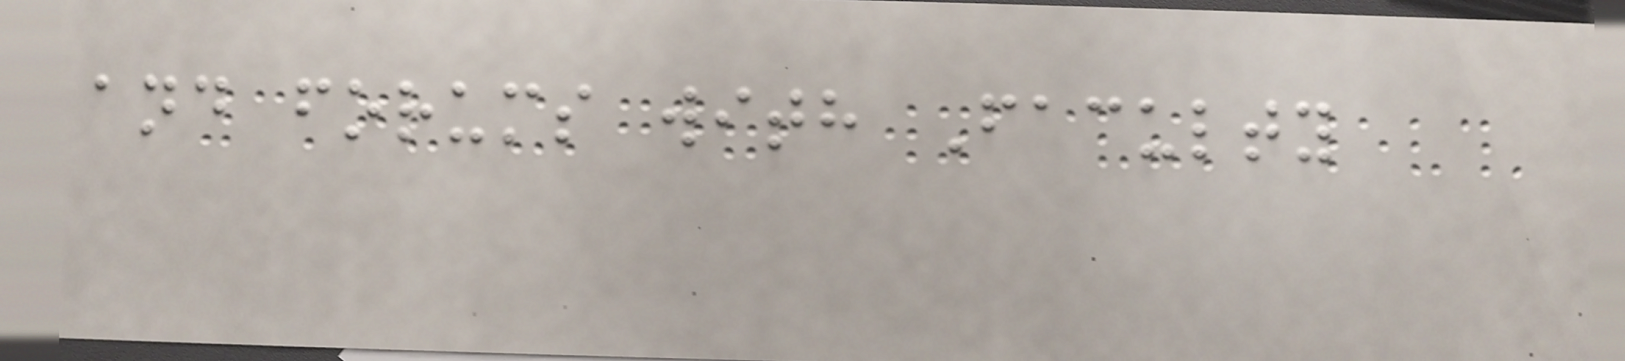and forums with Faculty
